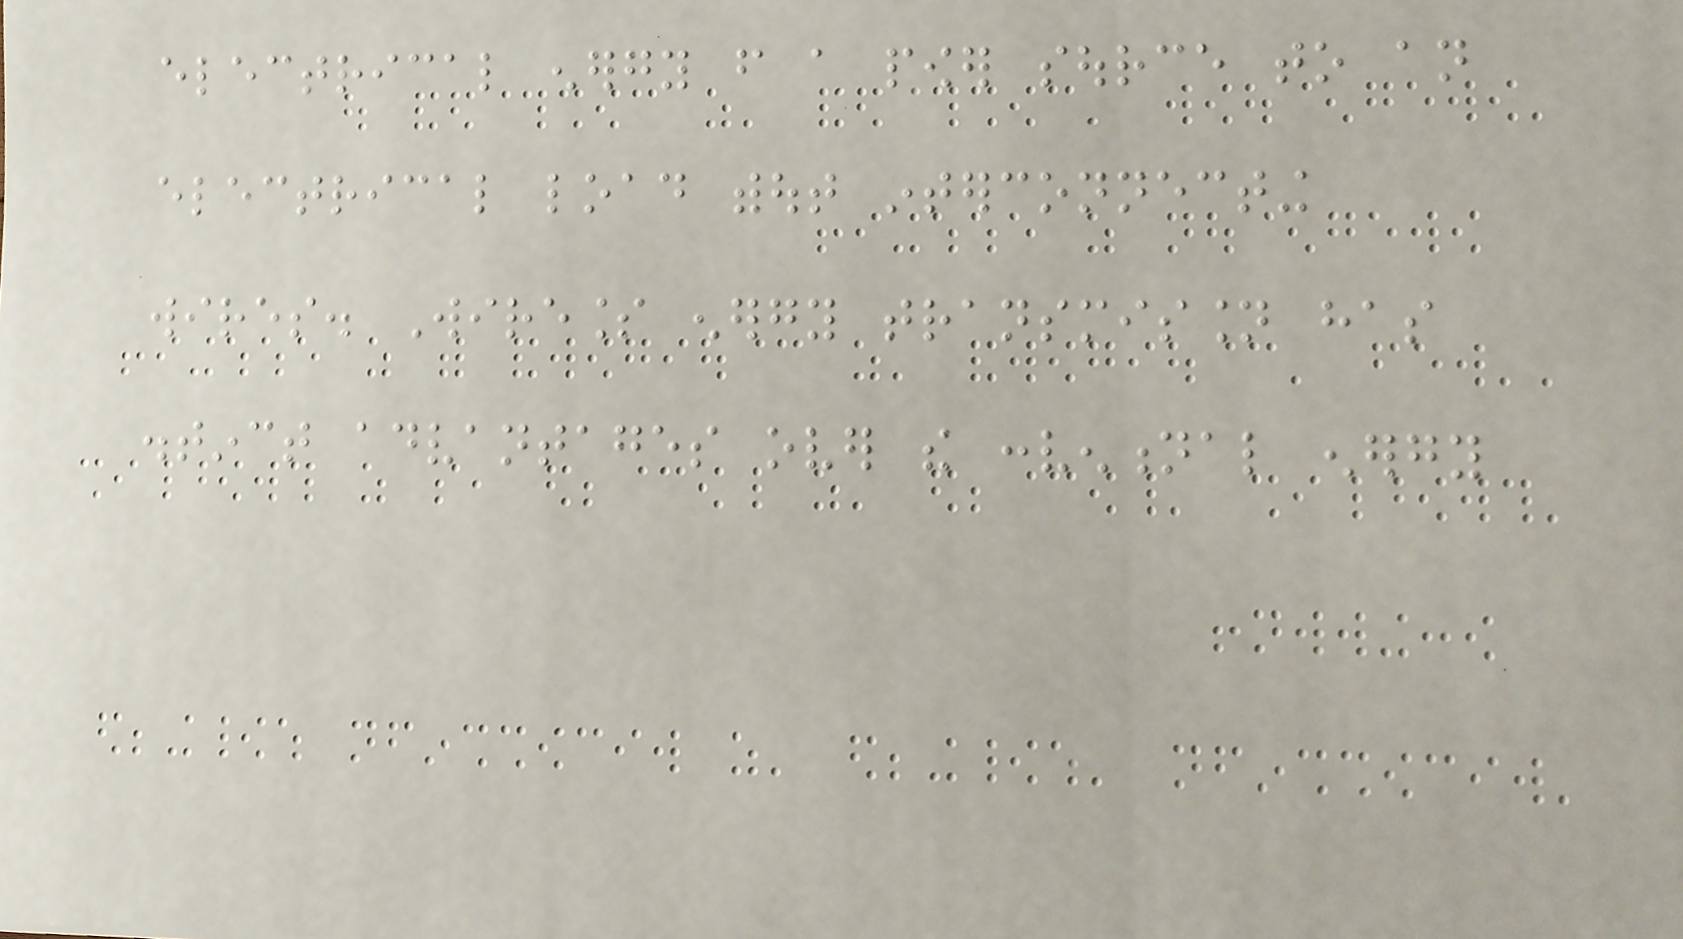electrical energy from a power source to an
electrical load without interconnecting
wires. Wireless energy transmission has
distinct advantages over the conventional energy
